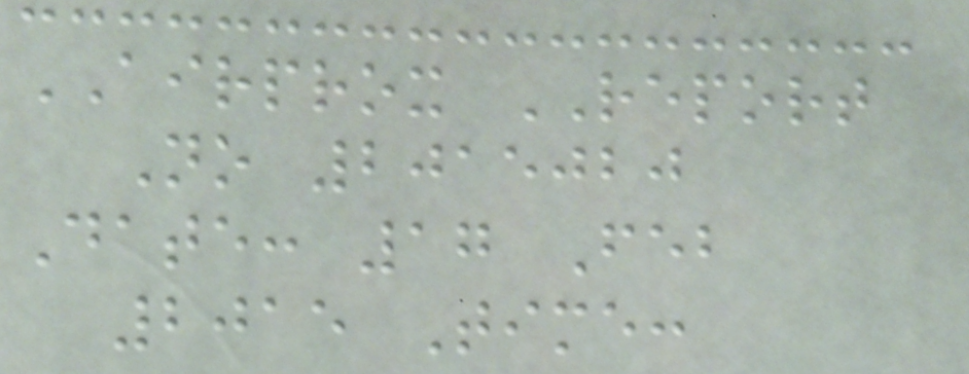AIRPROX REPORT
No 2015020
Date: 17 Feb
2015 Time:
